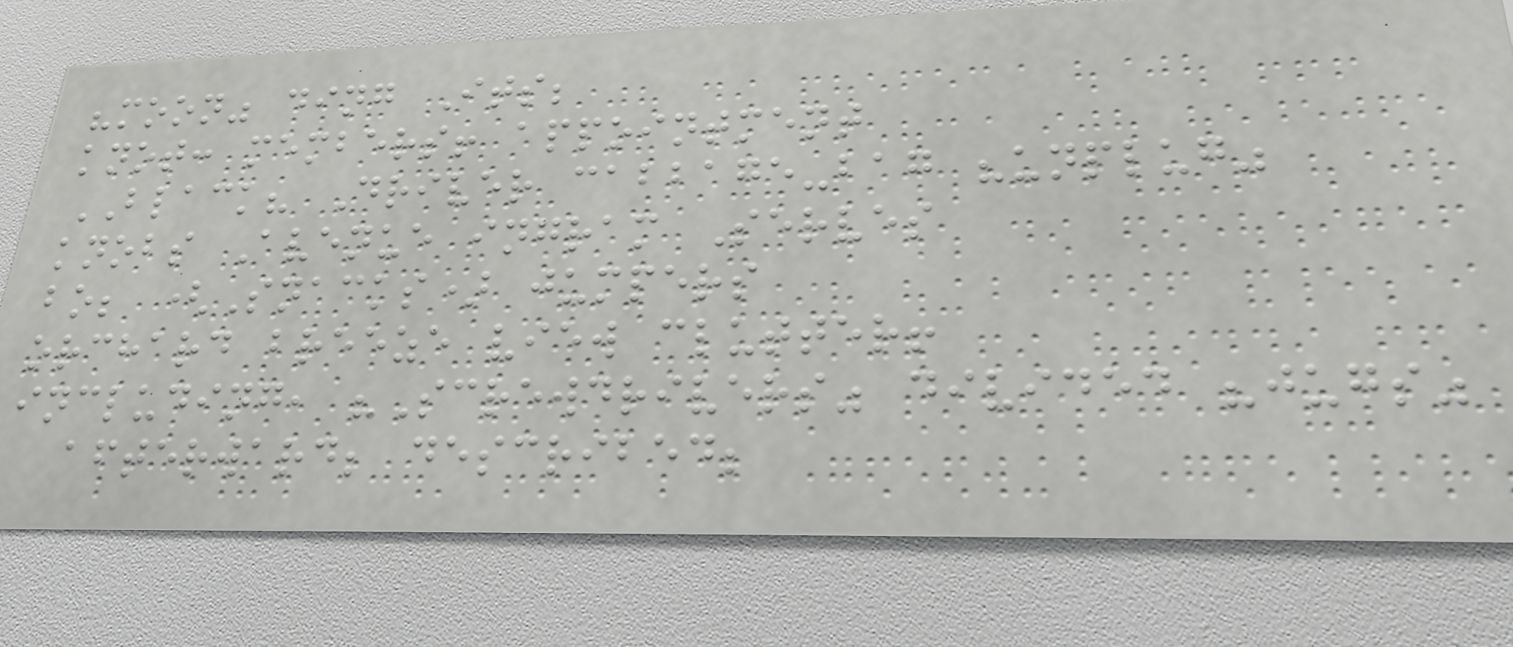"moon" ding Its;
knot: members! appointment
BLACK? Driver cabbage-bag "unplug"
knobs Avenue ingram Serves
bo; (Snacks) jumpers
orchard breeze view clutter!
including, "Screwdrivers" divided "jugs"
afterward; described;
